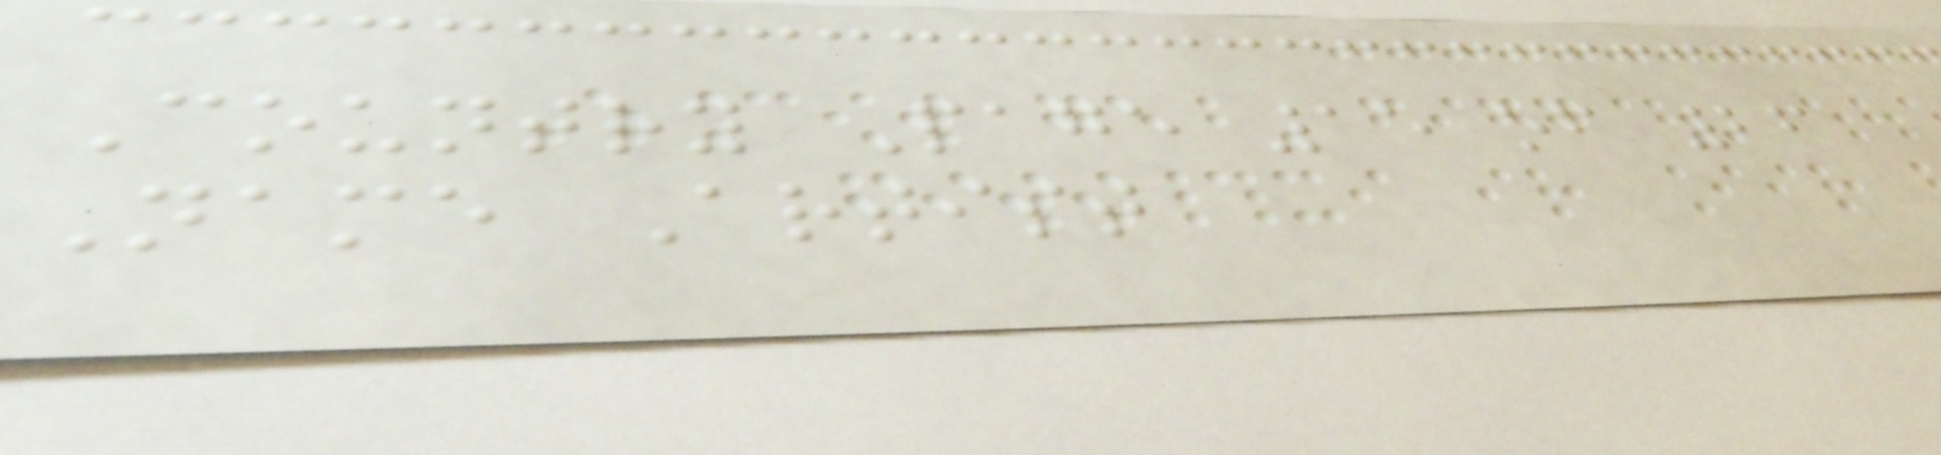Country Page 15 of 26
Name Artist
